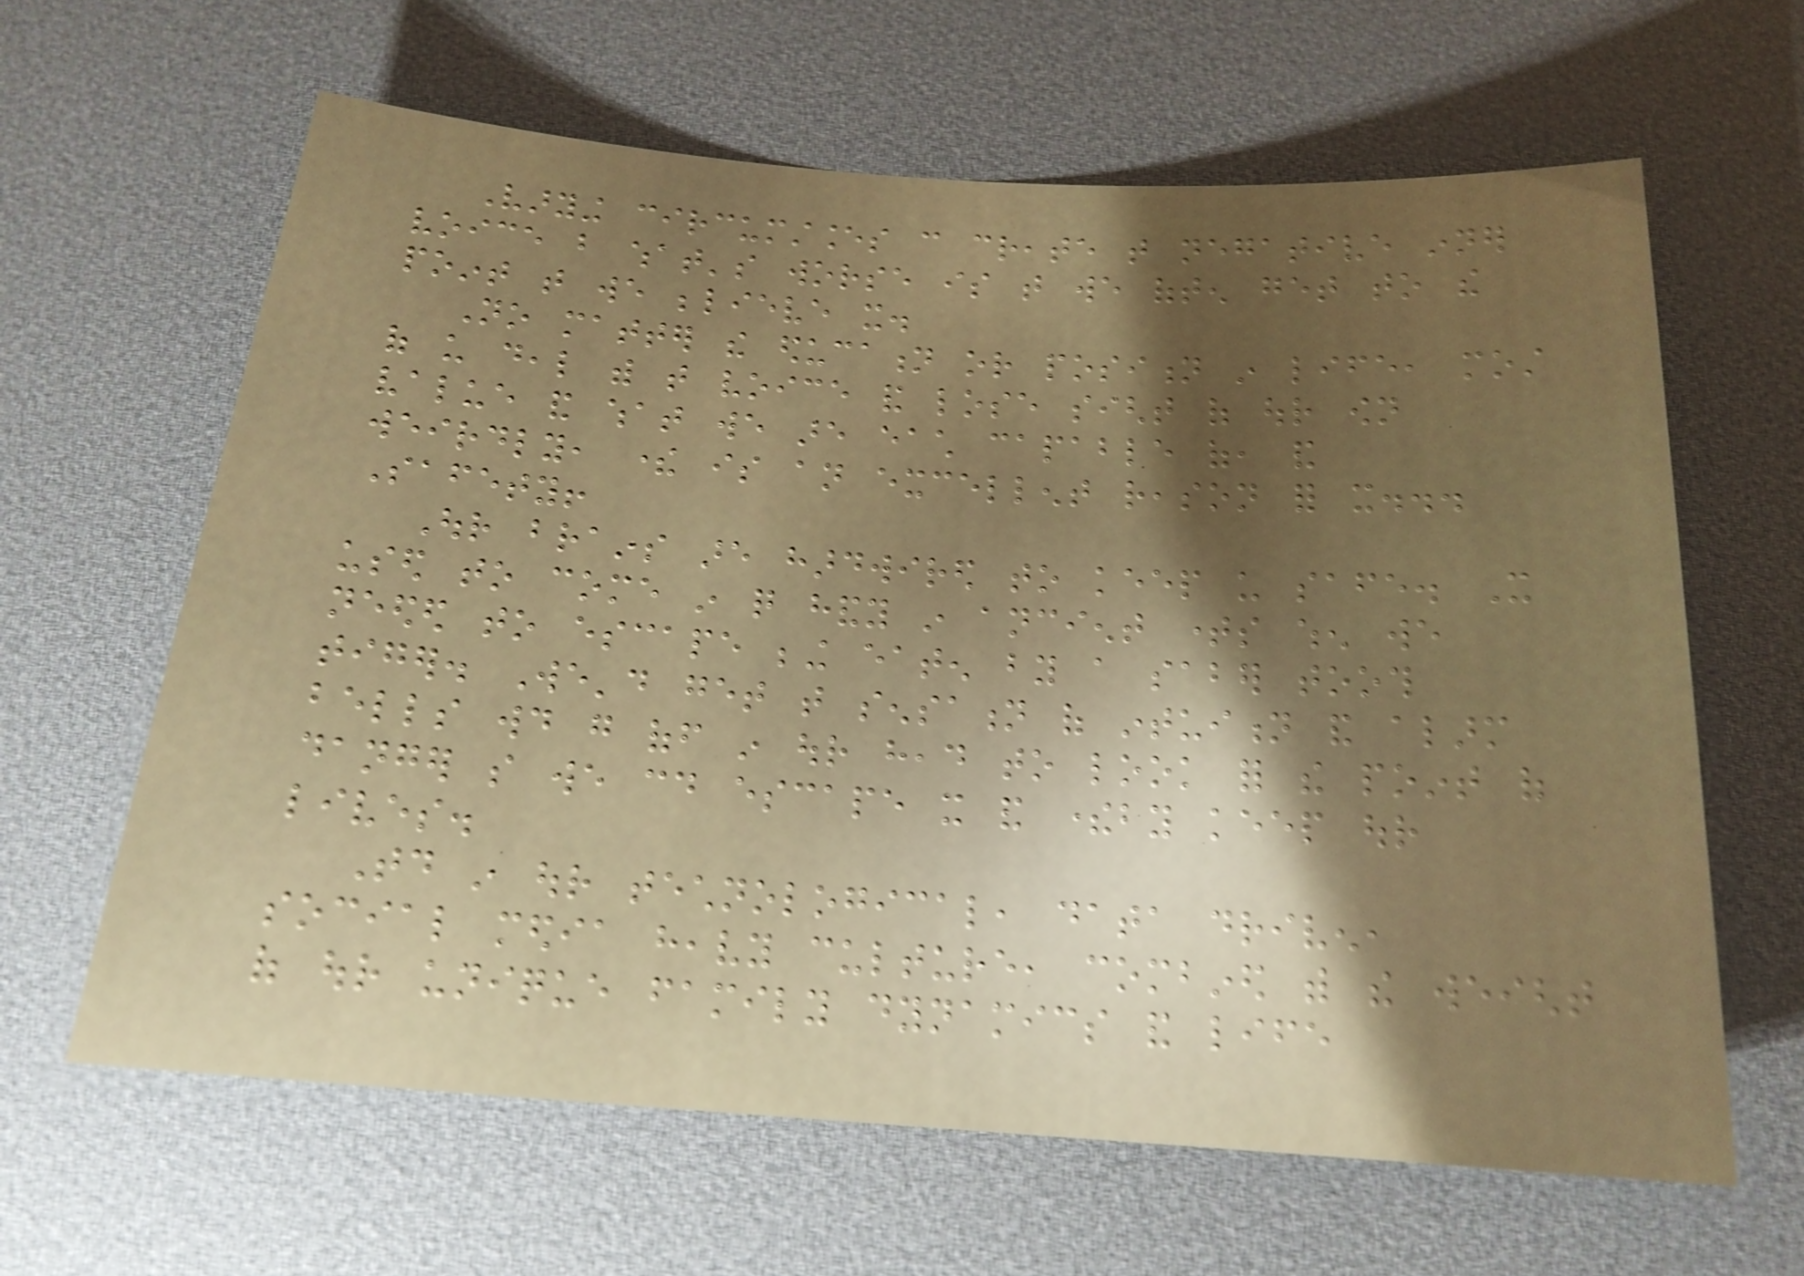Varying circumstances can create that negative inner
voice but what's worse is that we often get to the
point that we believe it.
No matter the education or position in life, most
of us deal with that voice and lose sight of our own
value and what we are each capable of, and
weirdly, there is an excellent reason for it...
Safety!
Our brains are hardwired to keep us safe. It
used to come in quite handy in ancient times when we
needed to escape being eaten by a saber tooth
tiger. We'd get that sensation of intuition and alarm
bells would go off in our head to look for the point of
danger so we could escape it and thereby keep our
lives.
Today in our technological, data driven,
social media heavy culture, combined with the weight
of our unique family dynamics and life
